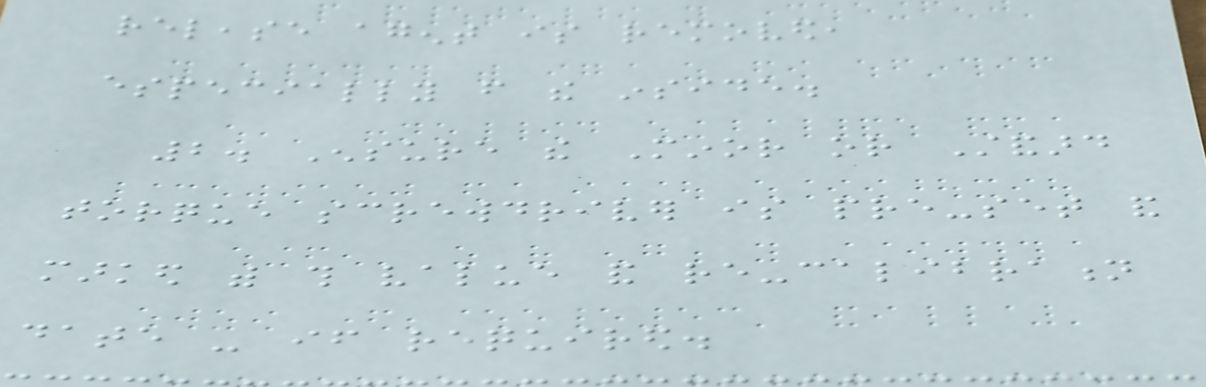release agent is removed,
especially from the inside.
2. Ensure the Minor or Standard
torque screwdriver is pre-set and
marked with this value and re-calibration
date - if required.
